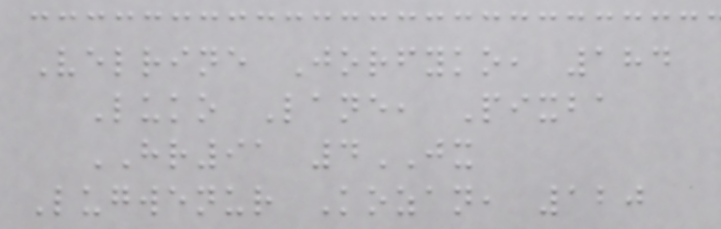Velrine Jorfyko, 184
Luko Lane, Pixba
HR91 4JX
Lugwenur Kozan, 120
